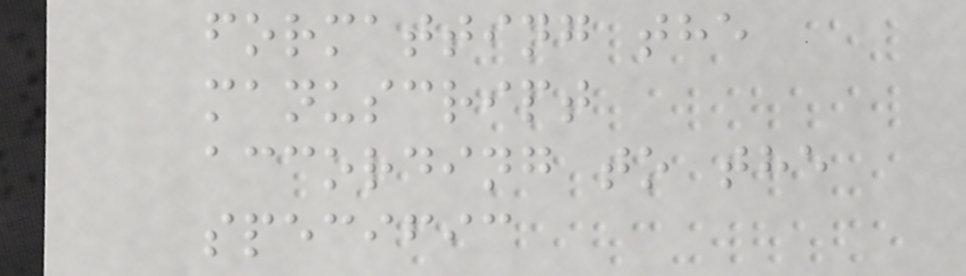formatting the
manuscript
according to the
specific
